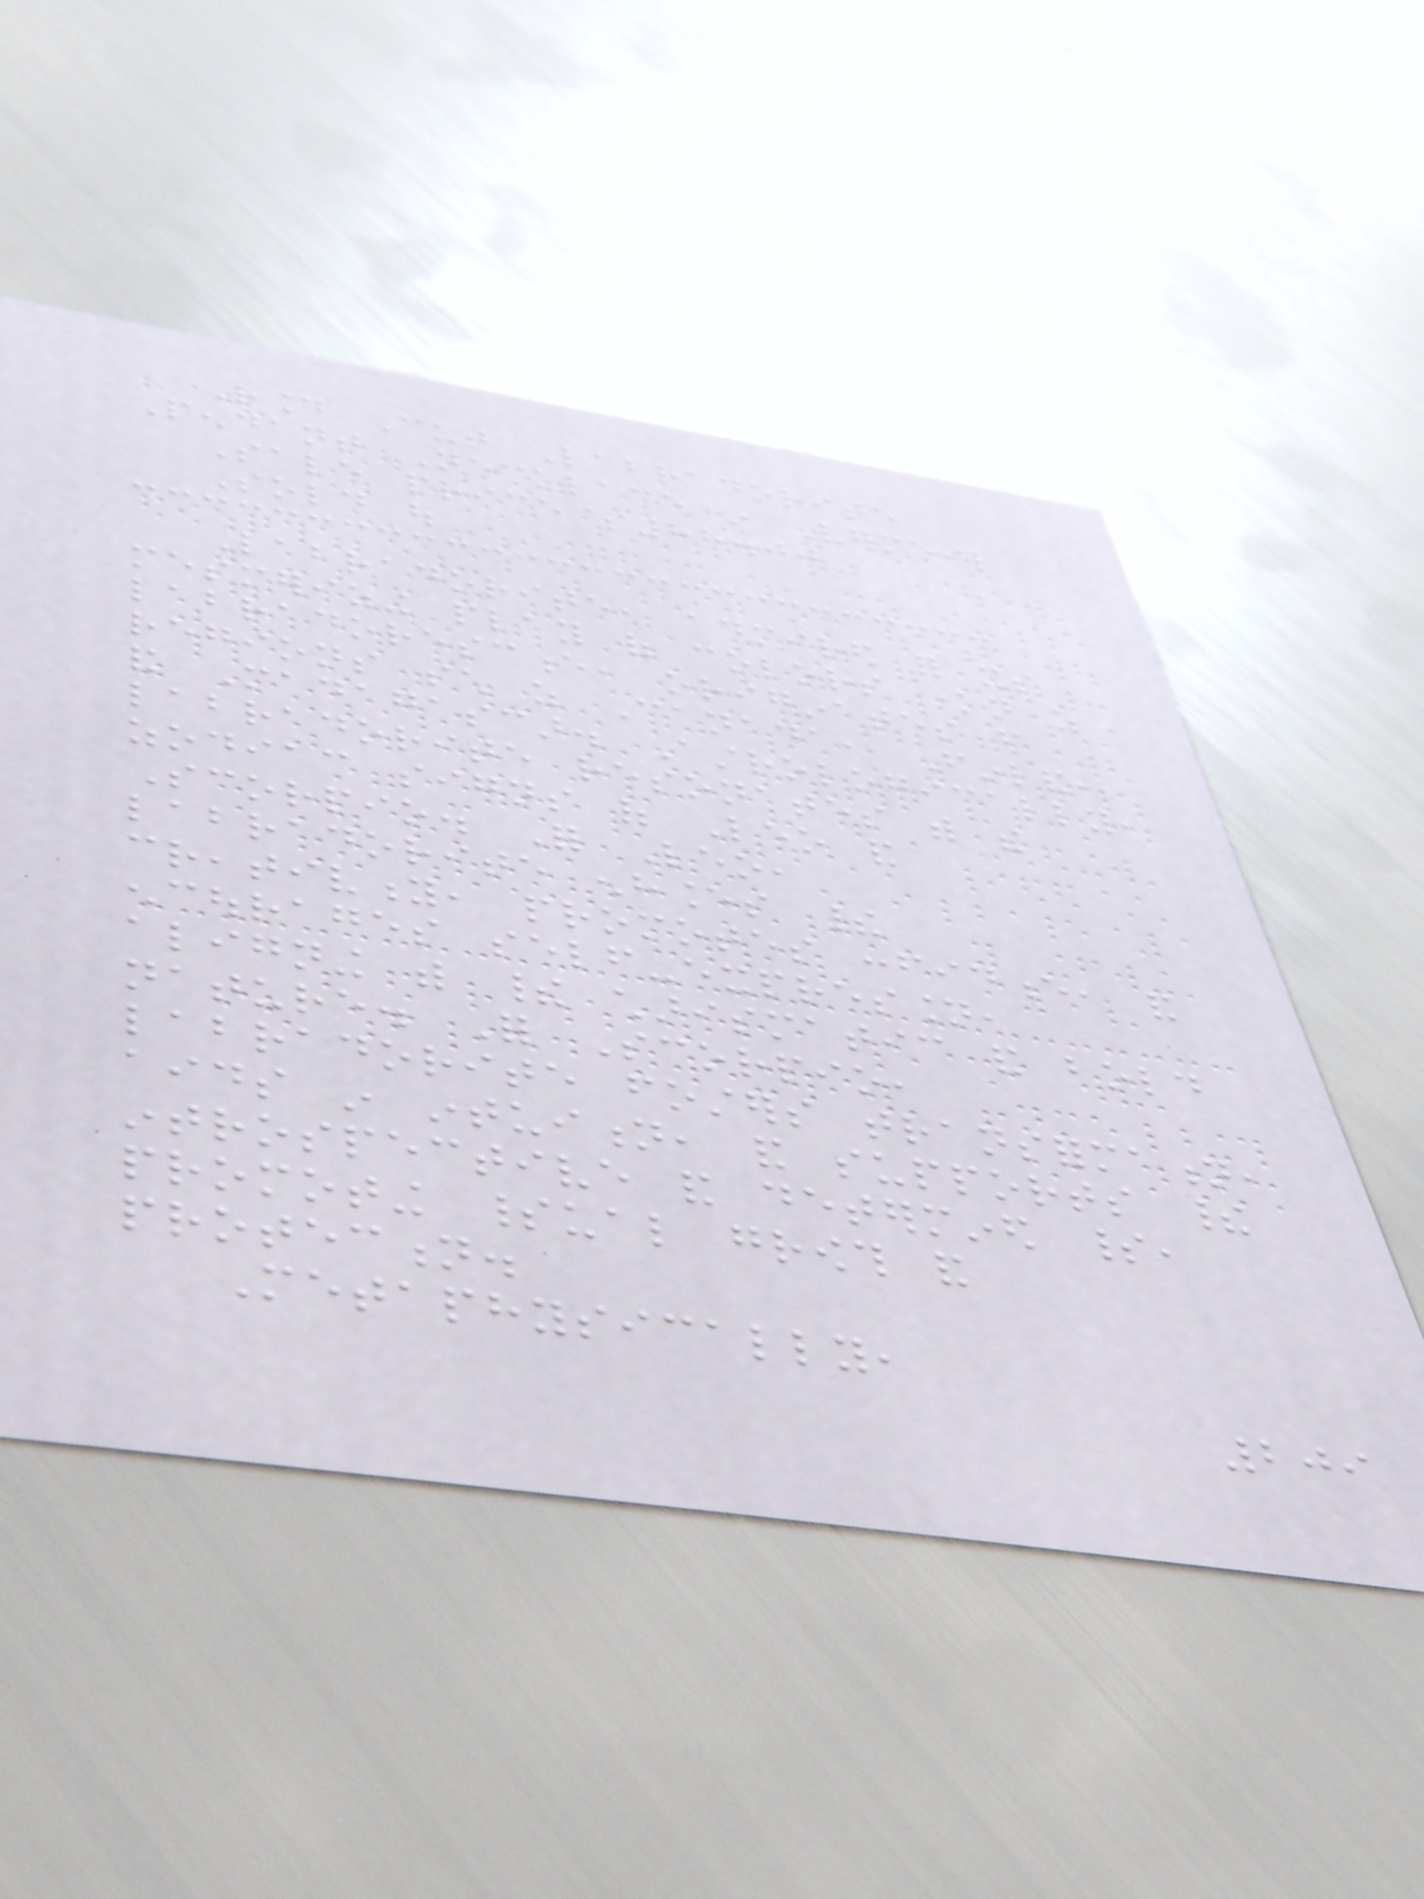Round Cut Labradorite
Pendant Necklace in Vermeil
Sale price$88.00
Sold out
Labradorite, admired for its
mesmerizing play of colors known as
labradorescence, originates from
regions such as Canada, Finland,
and Madagascar. Astrologically,
labradorite resonates with the
zodiac signs of Leo and
Scorpio. For Leo,
labradorite enhances their
creativity, promotes confidence, and
encourages self-expression,
aligning with their charismatic and bold
nature. For Scorpio,
labradorite fosters transformation,
aids in intuition, and supports their
introspective and determined spirit,
promoting spiritual growth and
protection.
Metaphysically,
209
